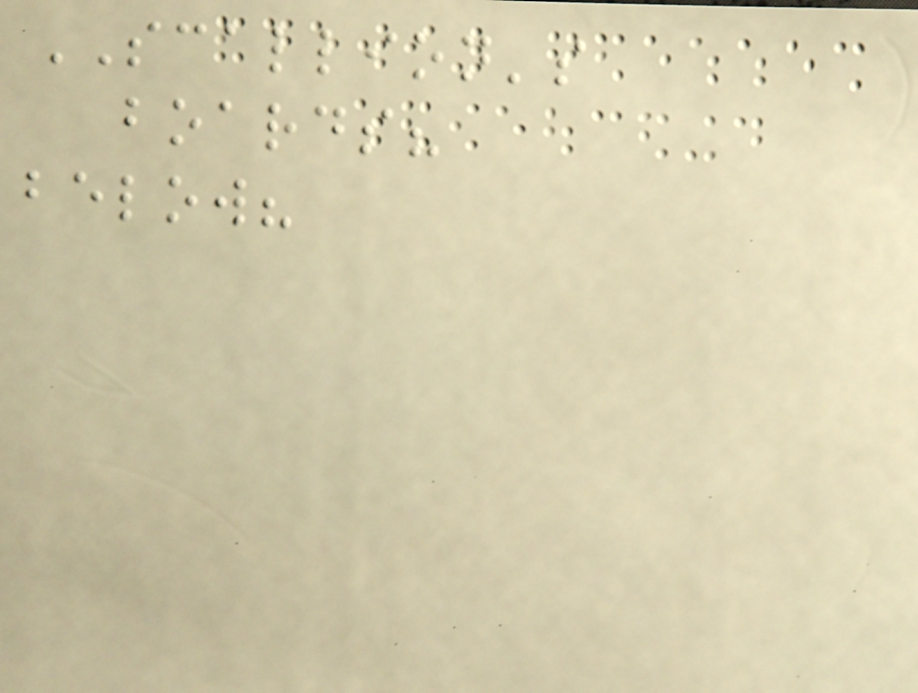SCALLION's
boards?
below?
